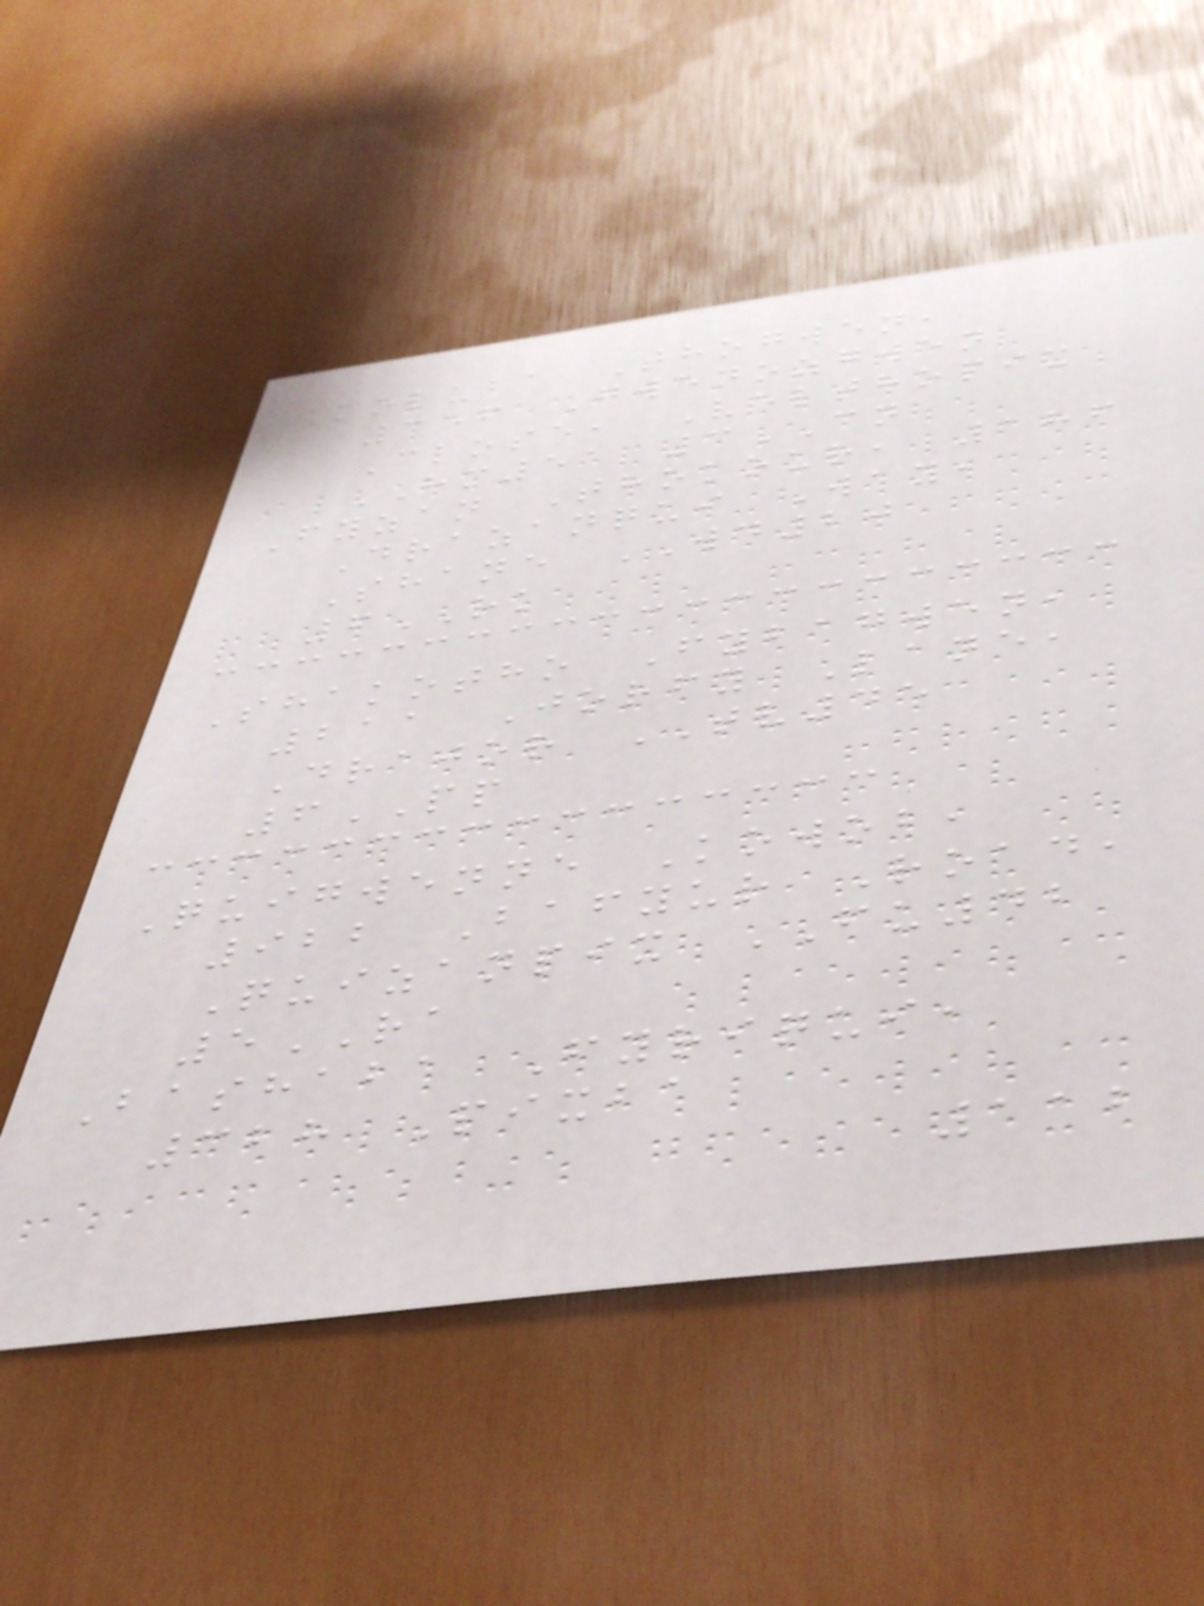Koluba Thogwen,
356 Gwenozgwen
Close, Velthopix
HM51 3CN
Fyzan Thokour, 186
Drazanqui Way,
Shane WD20
6RK
Shakotho Fybagwen,
211 Jorfy Lane,
Drajor TV45
6PP
Quigwenne Kowob,
922 Bafyur Road,
Quizanpix FU42
5RA
Bashaba Fyriqui,
328 Pixba
112
